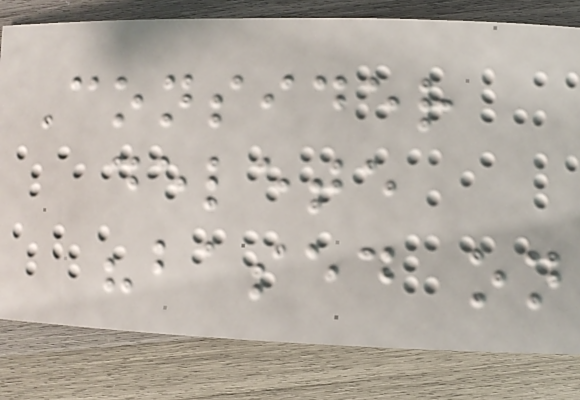Consider
delete
"based on
